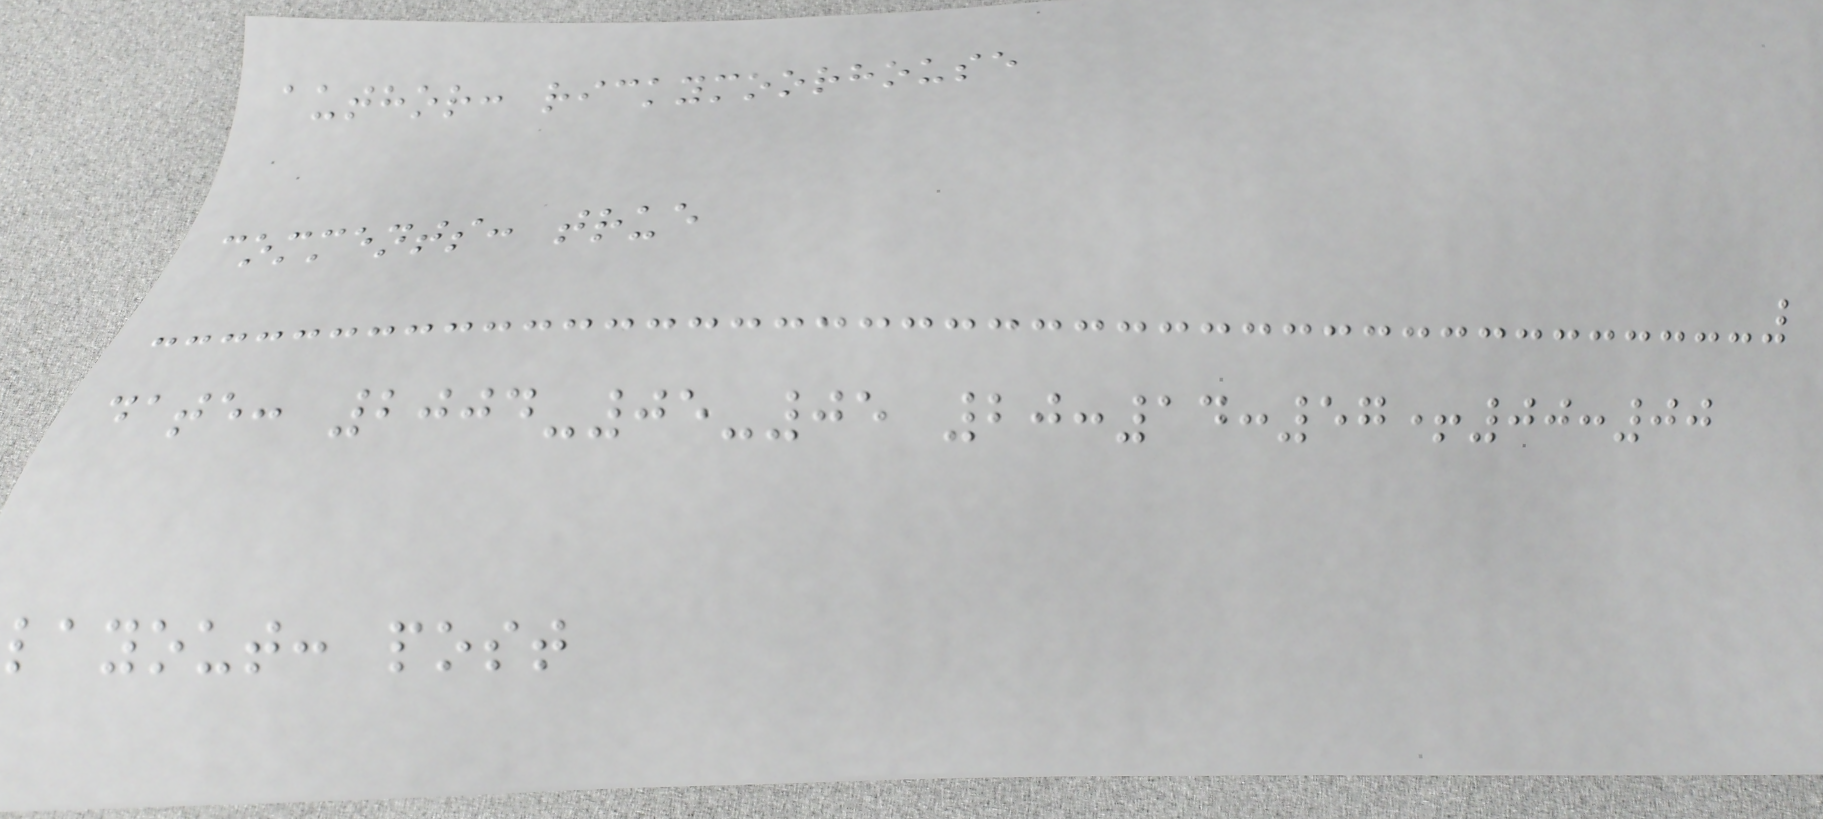author: rickymoorhouse
comments: true
date: 2004-05-05 20:14:57+00:00
layout: post
